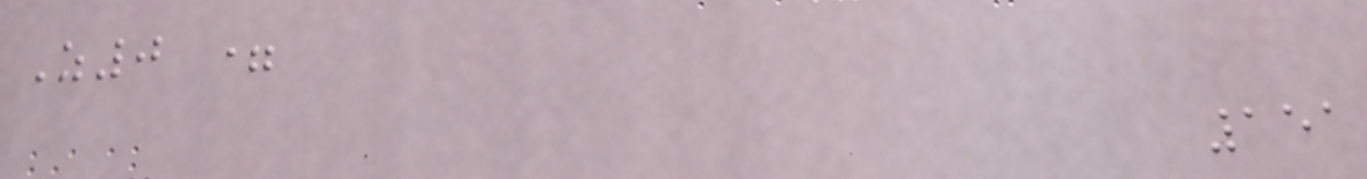Z0 =
151
